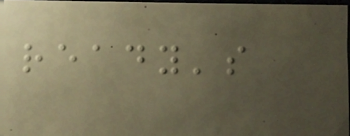ready's
